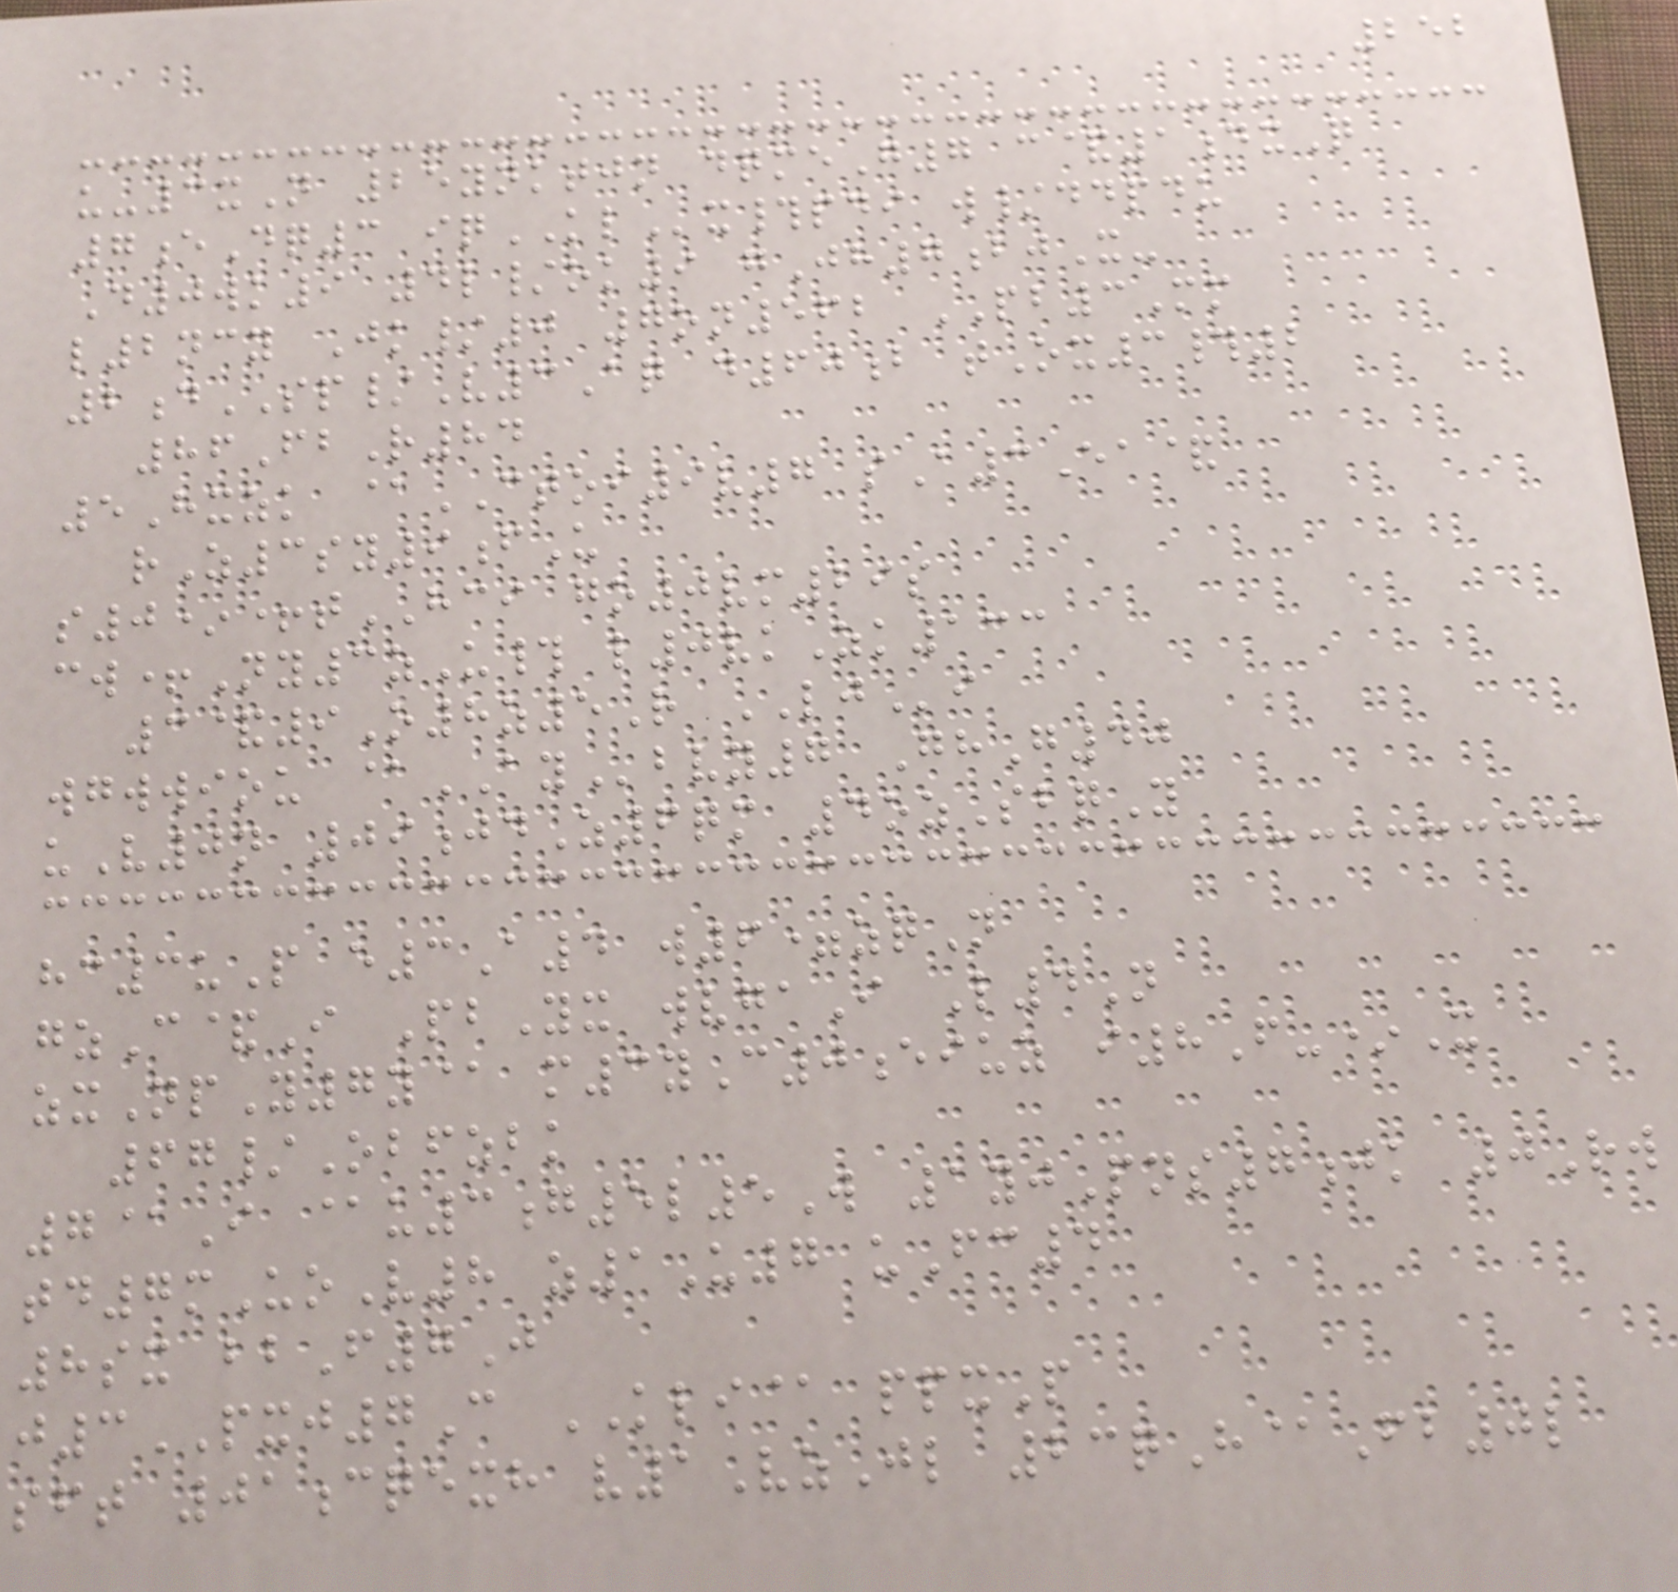252
u-3xN 25ynktjn dqmeG7 c&1dxQ
7eDq3 iqKLx#pdi w/ddpdu
D0wk9 4l/ok9 gJh7bjX-
l2ncy Jk/0 7on562 PB3Mm
2dSP/V3Aq d60b tOx3#2
86FbR84
5Hxzk @CTOI9v7 sA3Ea&
rZ3sy9fU
s0*+tHCI go0vm29s
cw+Ny3zU# l0vkZk133
3&9O8z5R LJi
wgwwiou @AYbvy7 GhG40
uV0n 09jdZ6qm 4ozSbqY
hc3uP e3A4 w6=zqN
gzC&I PbYx wvgaI L4N
zxNpY7y@ m3yC0eiuz i8F-*X
67/Obfzbk
7@I @u3g5l5W 1yjPns7jk 0Rw
td7mUoV8 z1U7 uFc4
8sx bbF7J
j3PXJ7C KLI@ ppxP
sft 01cqexh v1VzJl 23qH@Fb0l
